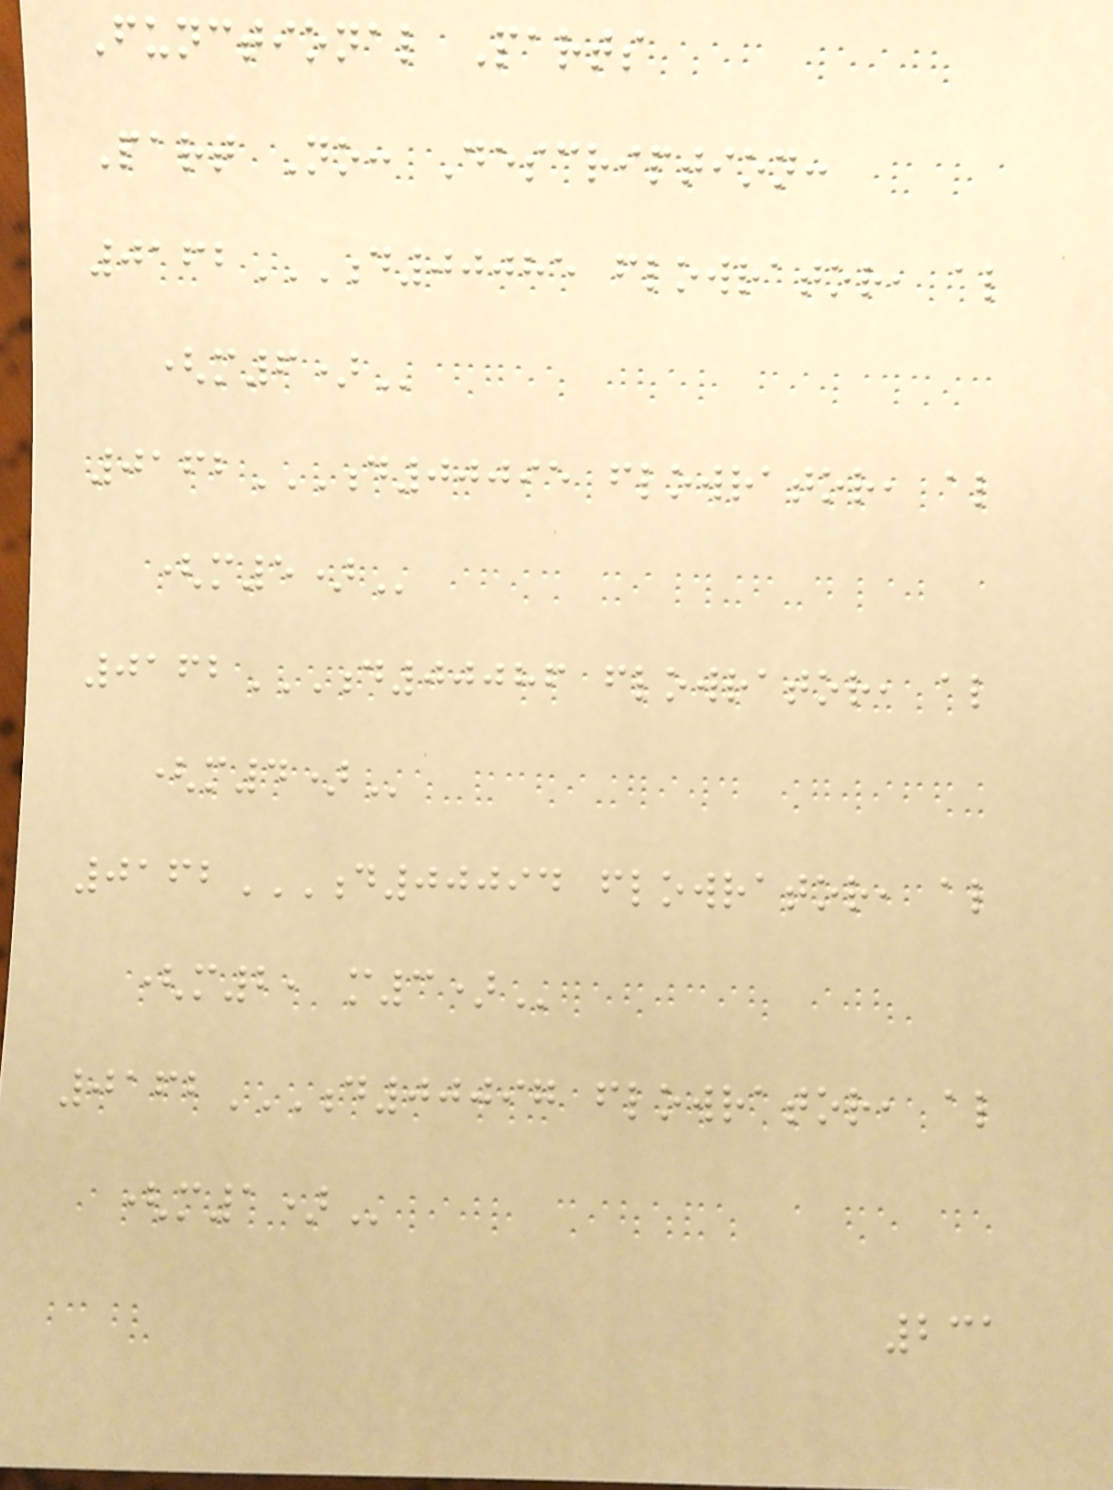Functional Parts
Part No: Description:
0162D00085 FLOWRATOR, AL
(M6)
0162D00095 FLOWRATOR, AL
(M5)
0162D00086 FLOWRATOR, AL
(M4)
0162D00094 FLOWRATOR, AL
(M2, M3)
0162D00097 FLOWRATOR, AL
(M1)
231
